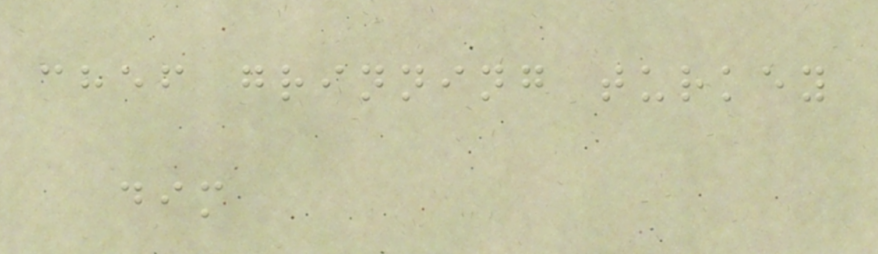chef grinning turkey
dim
